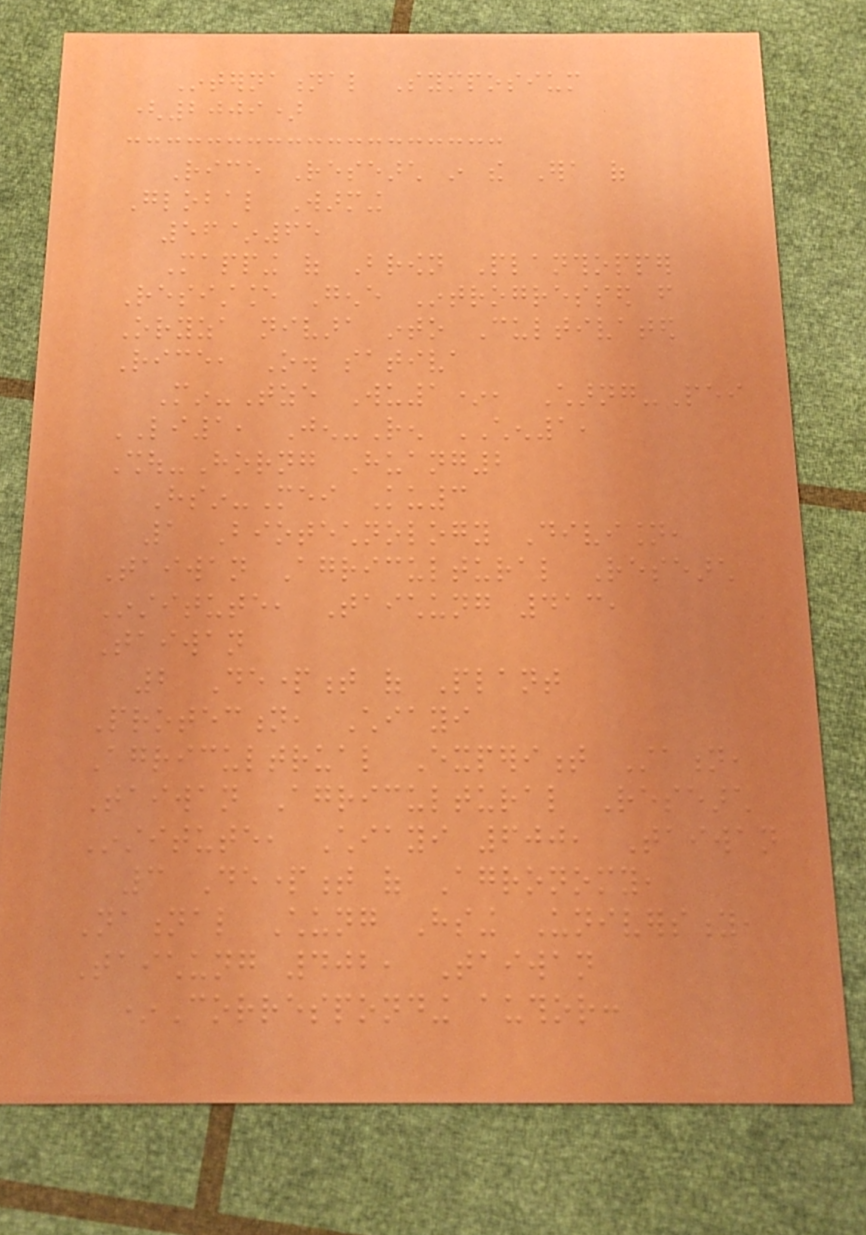International Symposium
(2009)
Rice Research in the Era of
Global Warming
56~65
Mapping of Brown Planthopper
Resistance Gene Introgressed from
Oryza nivara into Cultivated
Rice, O. sativa
Min-Tze Wu1*, Charng-Pei
LI1, Jen-Ren CHEN1,
Shou-Horng Huang2
Hsin-Mei Ku3
1 Biotechnology Division,
Taiwan Agricultural Research
Institute, Taichung 413,
Taiwan
2 Department of Plant
Protection, Chiayi
Agricultrual Experiment Station,
Taiwan Agricultural Research
Institute, Chiayi 600, Taiwan
3 Department of Agronomy,
National Chung Hsing University,
Taichung 402, Taiwan
*Corresponding author:
